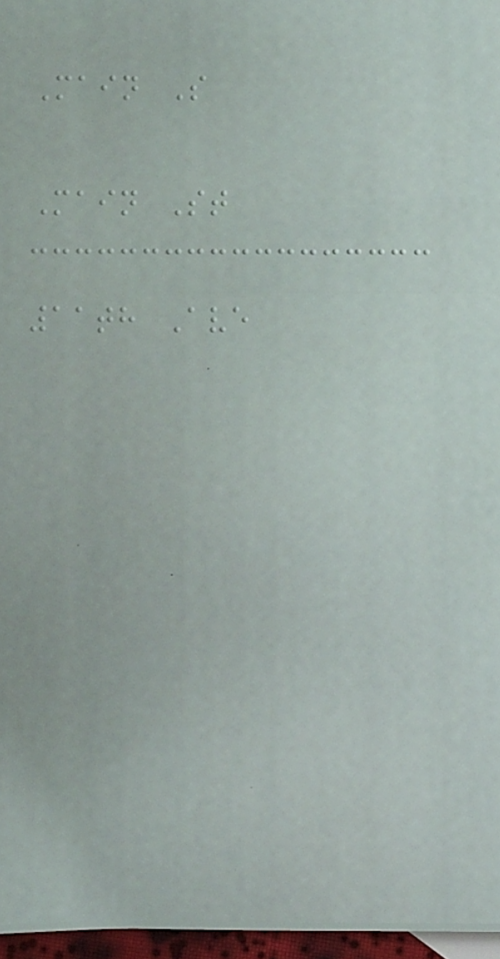Main S
Main St
11th Ave
